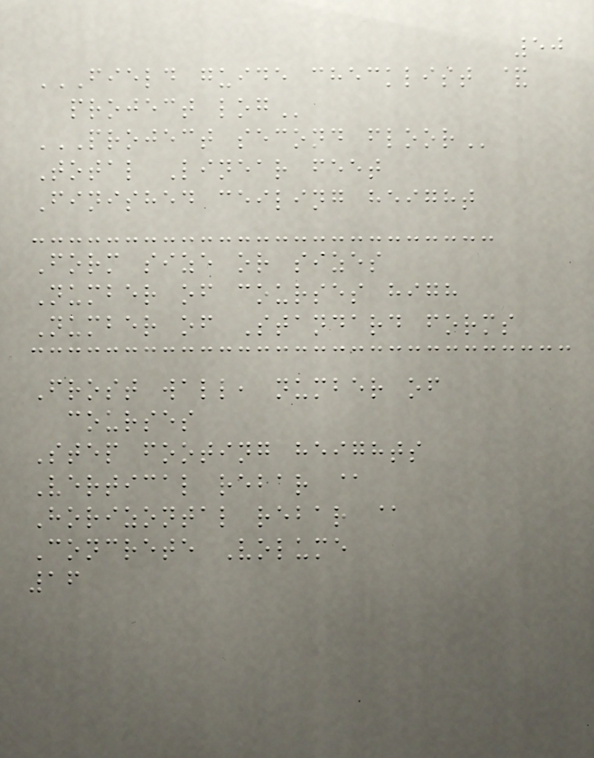50
FIELD GUIDE CHECKLIST &
PROJECT LOG
PROJECT SECOND FLOOR
Total Linear feet
Finished ceiling height
Form size or sizes
Number of courses high
Number of Standard forms
Frost wall, number of
courses
Step footing heights
Vertical rebar @
Horizontal rebar @
Concrete Volume
16
